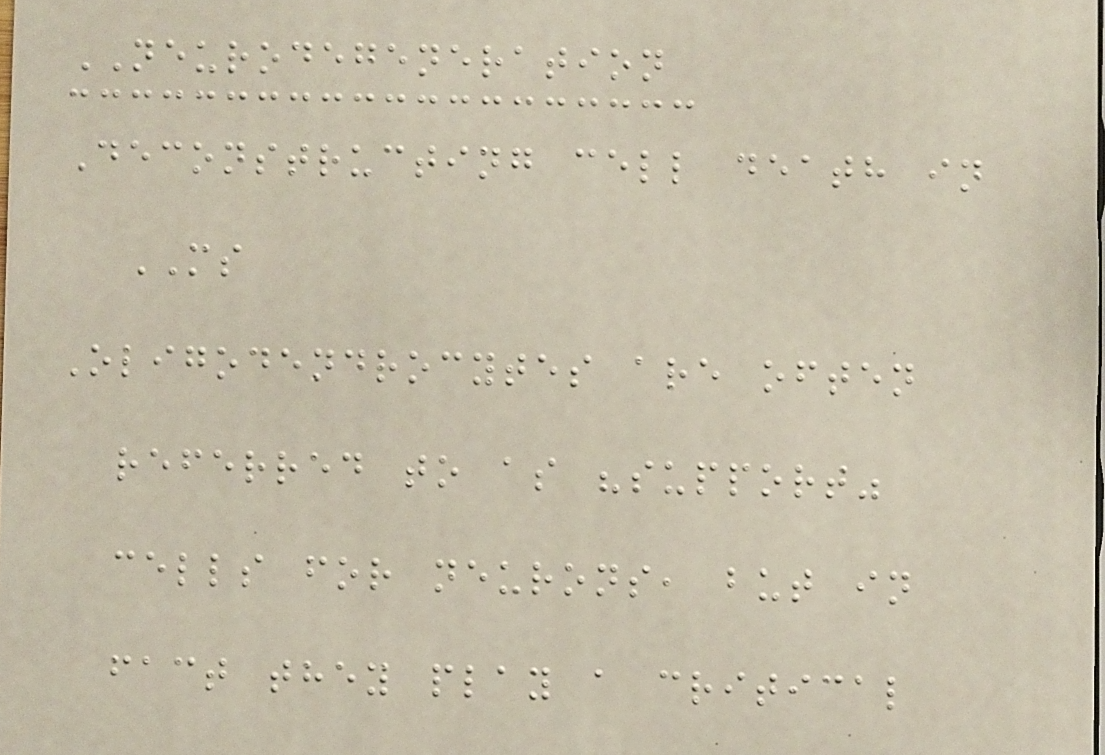NEURODEGENERATION
Deconstructing cell death in
MS
Oligodendrocytes are often
referred to as "support"
cells for neurons, but in
fact they play a critical
